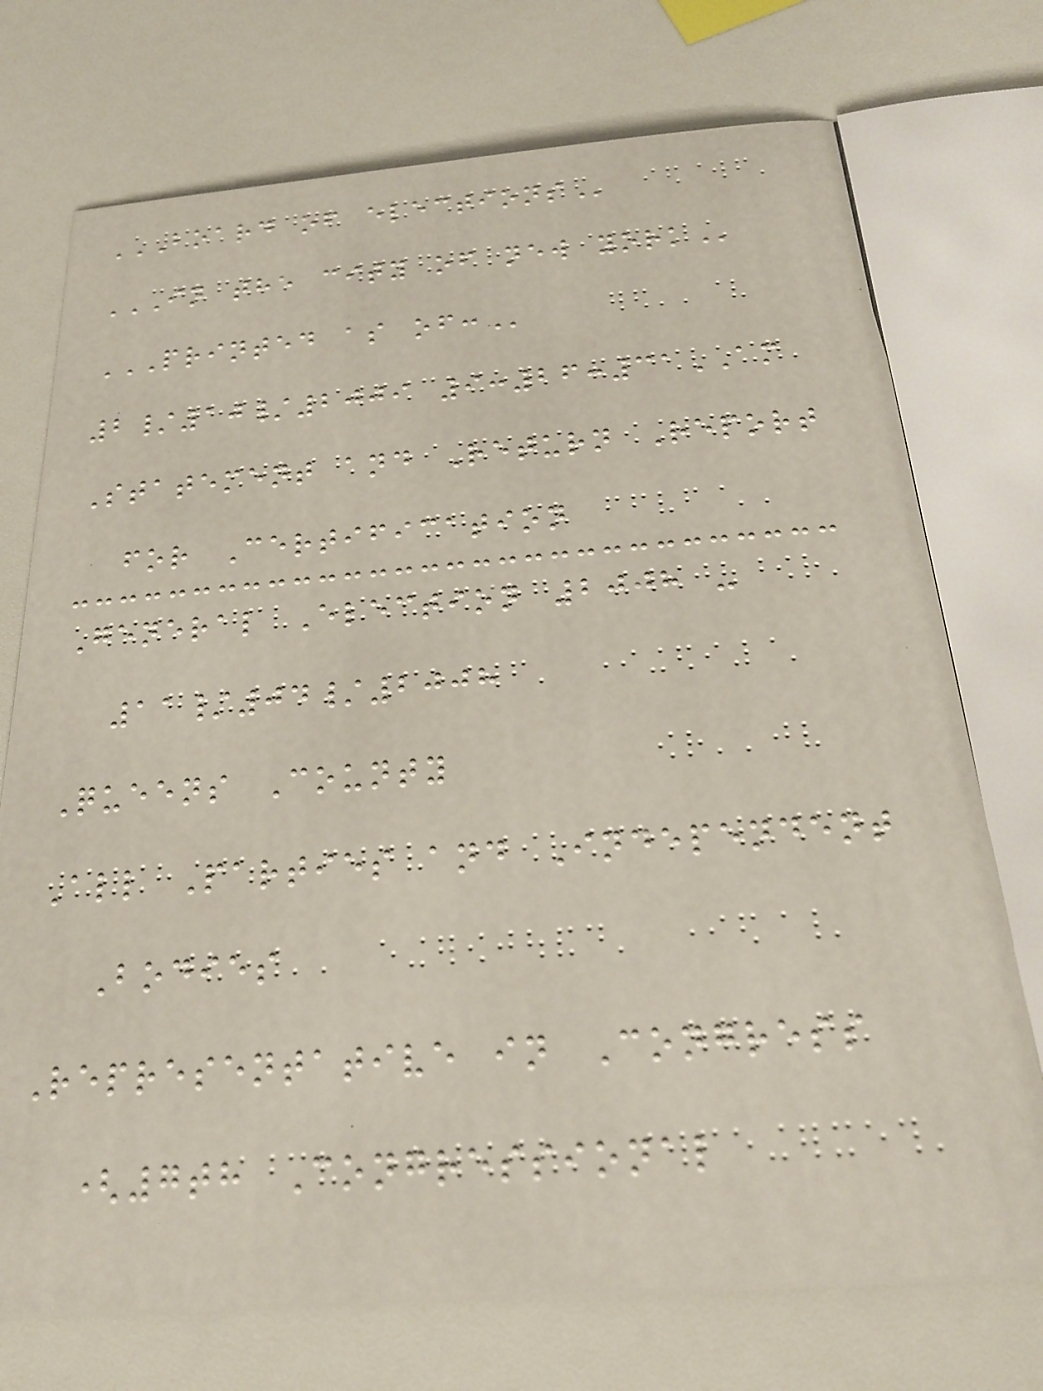BOARD OF ELECTIONS
IN THE CITY OF NEW YORK
PRINTED AS OF:
2/10/2009 9:26:31AM
Statement and Return Report
for Certification
General Election 2008 -
11/04/2008
Queens County
All Parties and Independent
Bodies
Representative in Congress
(7th Congressional
